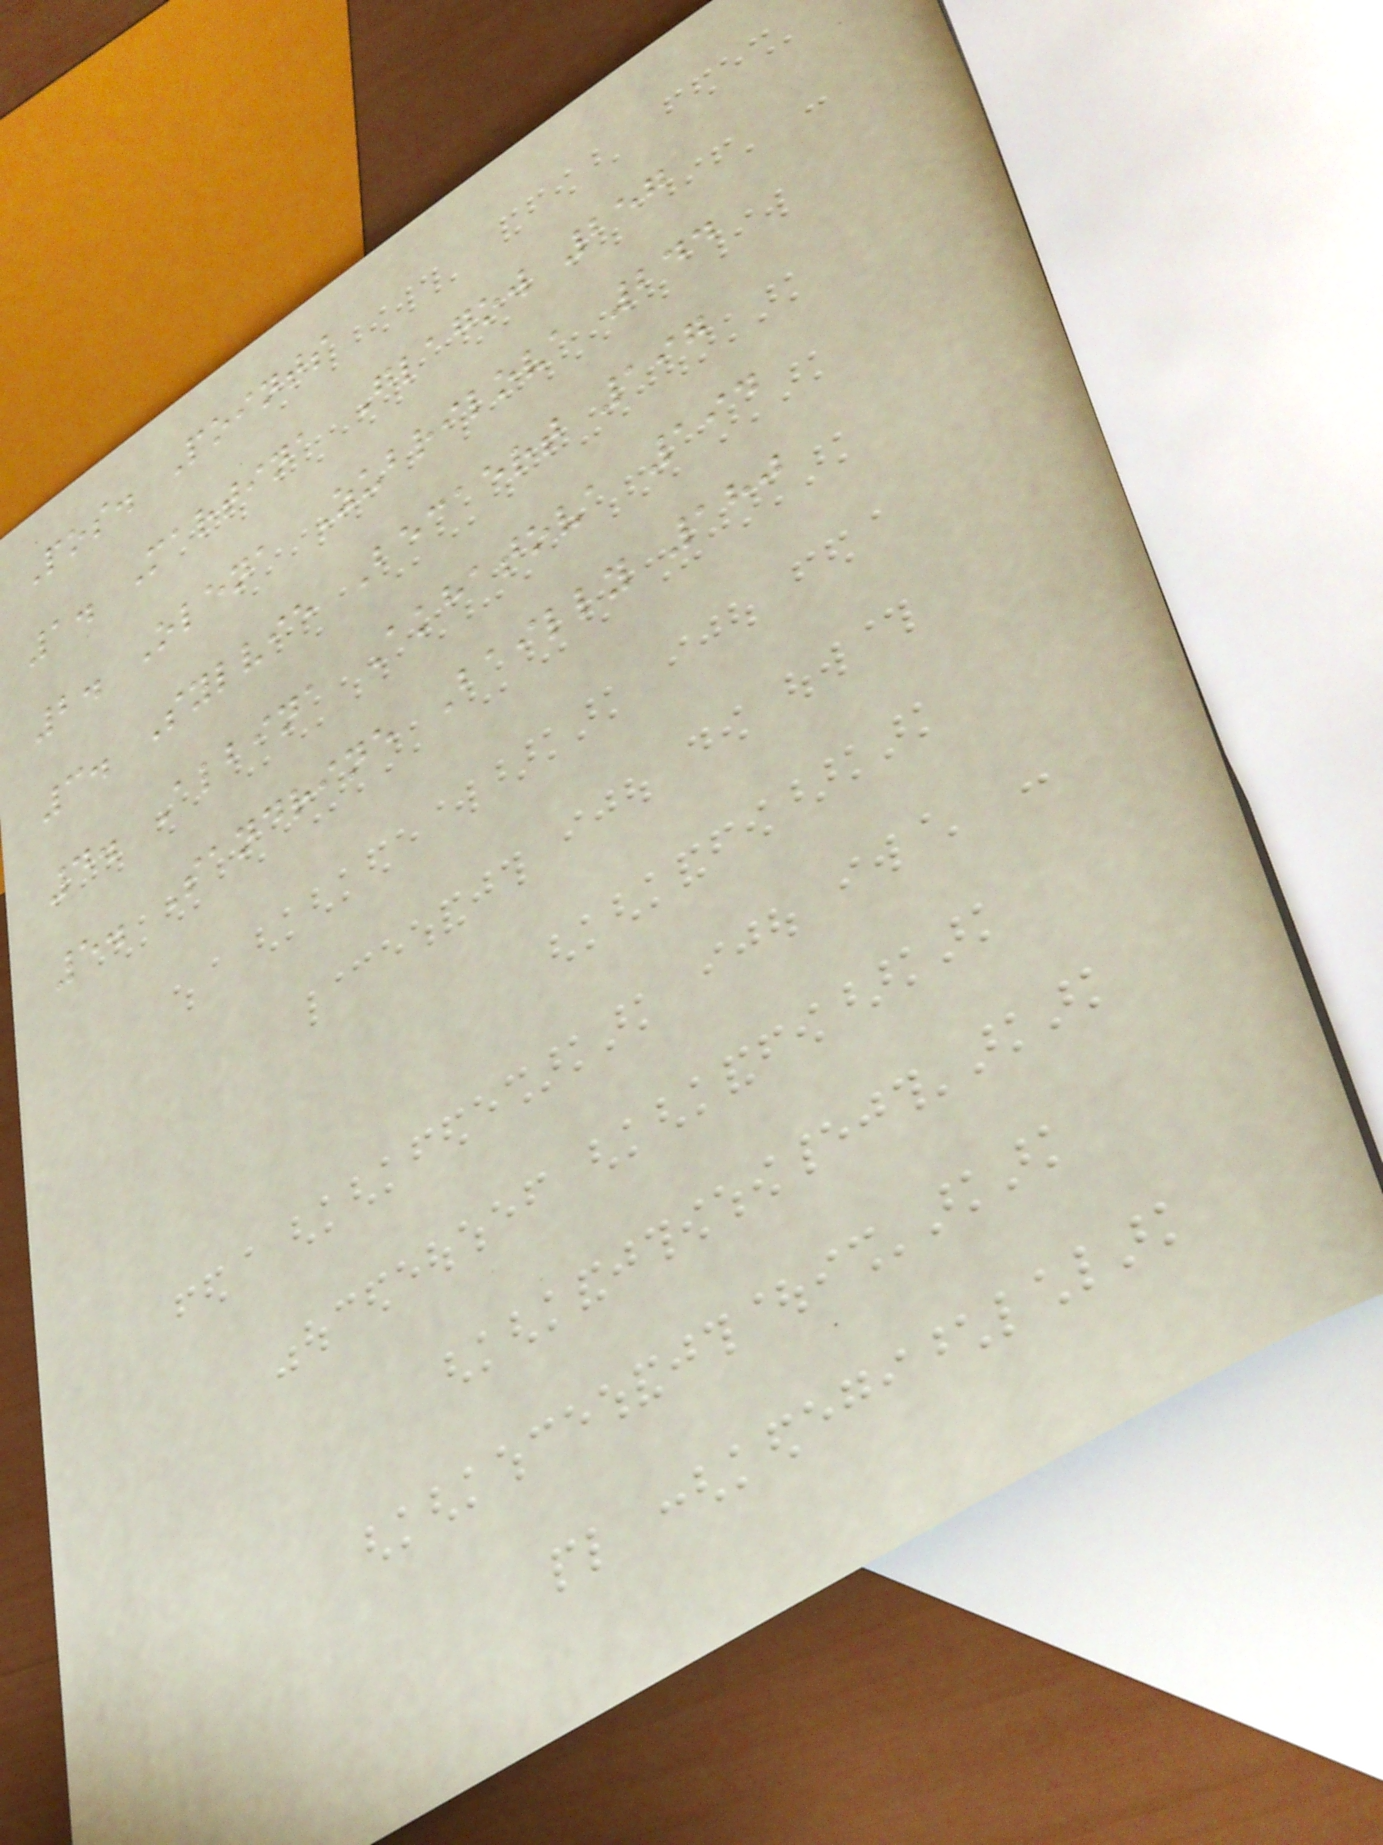Pos. Points
1. Martina Glagow 257
2. Olena Zubrilova 244
3. Sylvie Becaert 197
4. Albina Akhatova 194
5. Sandrine Bailly 180
